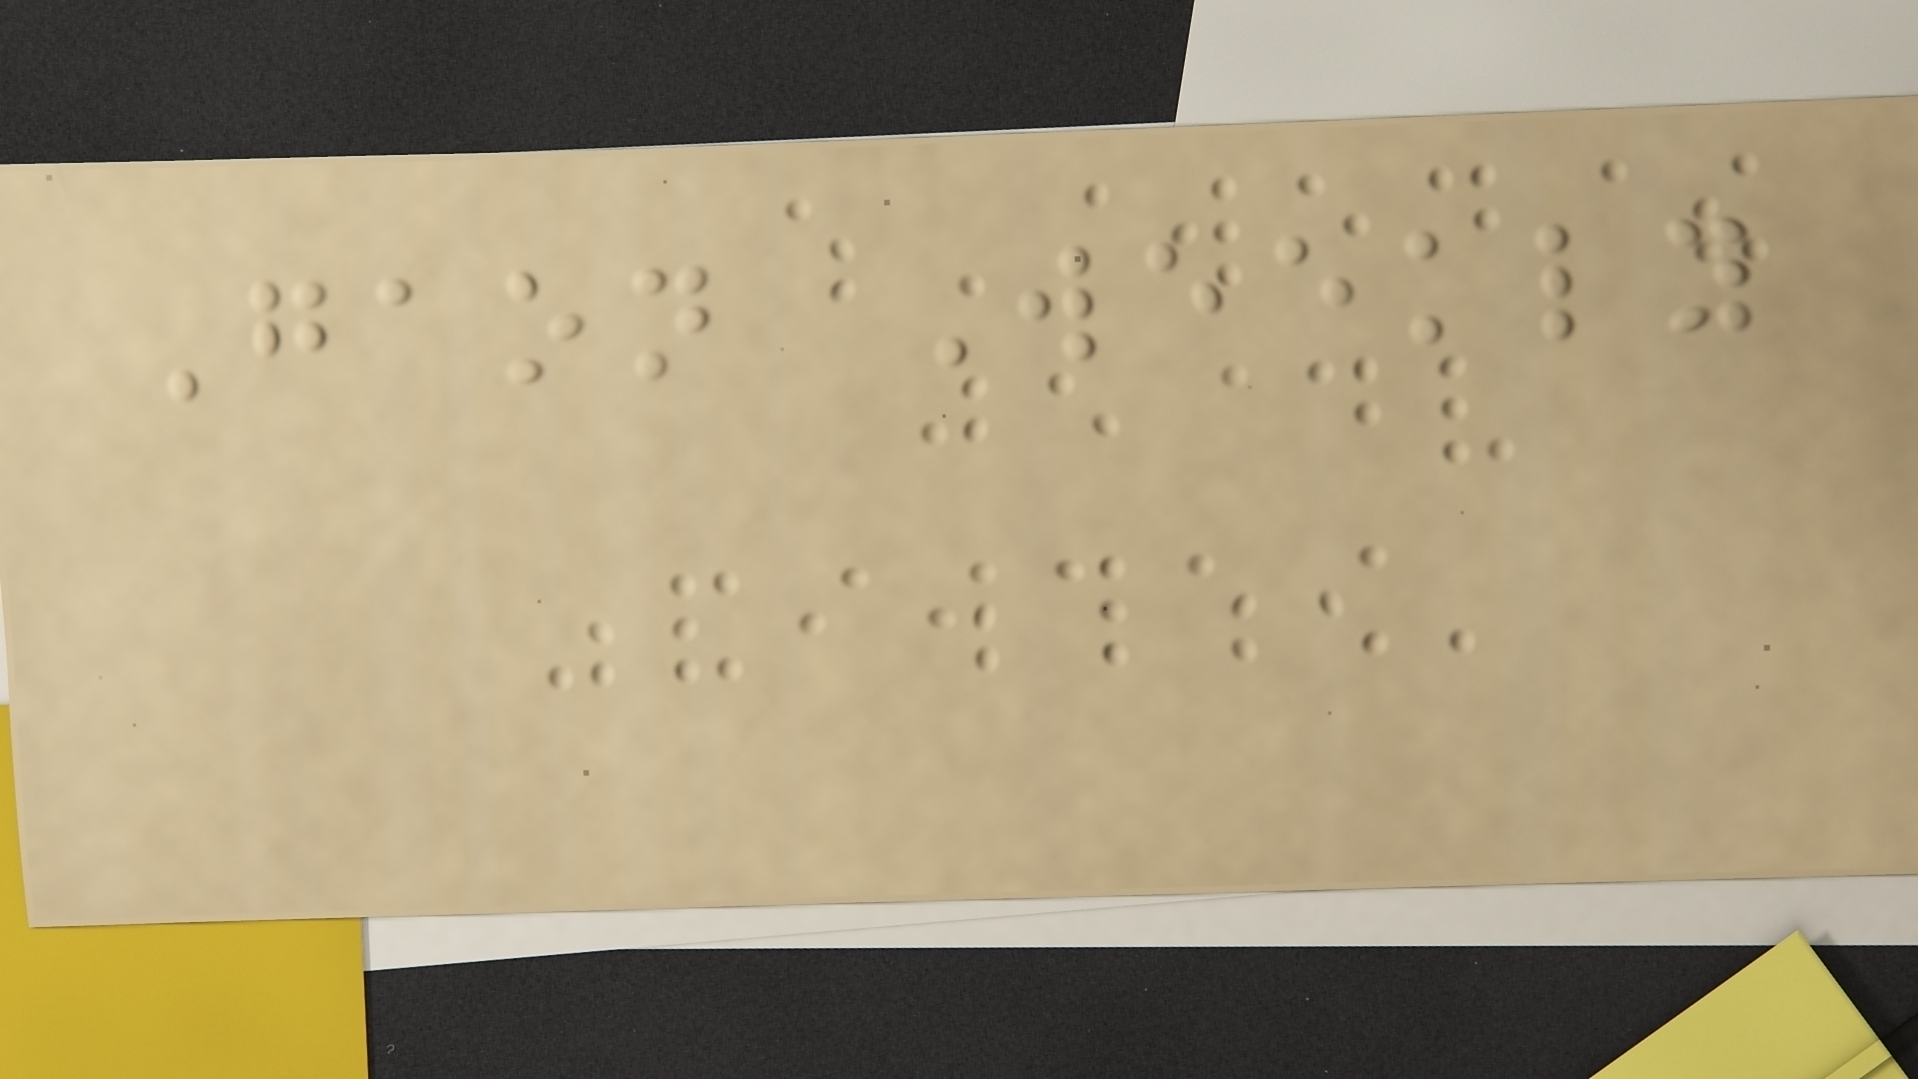Gaon Weekly
